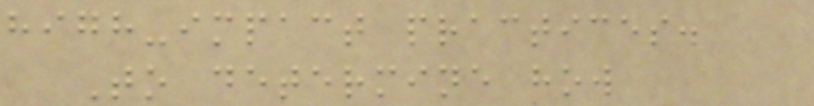high-impact practices.
To determine how
